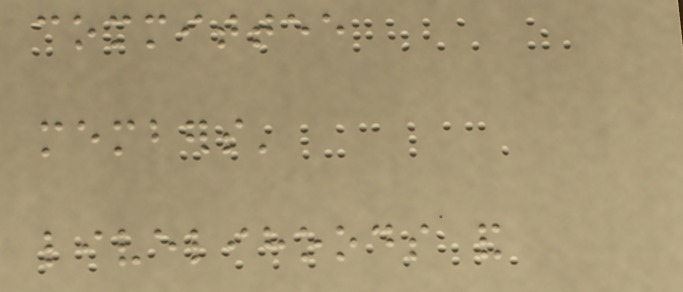committee
members'
livelihoods and
